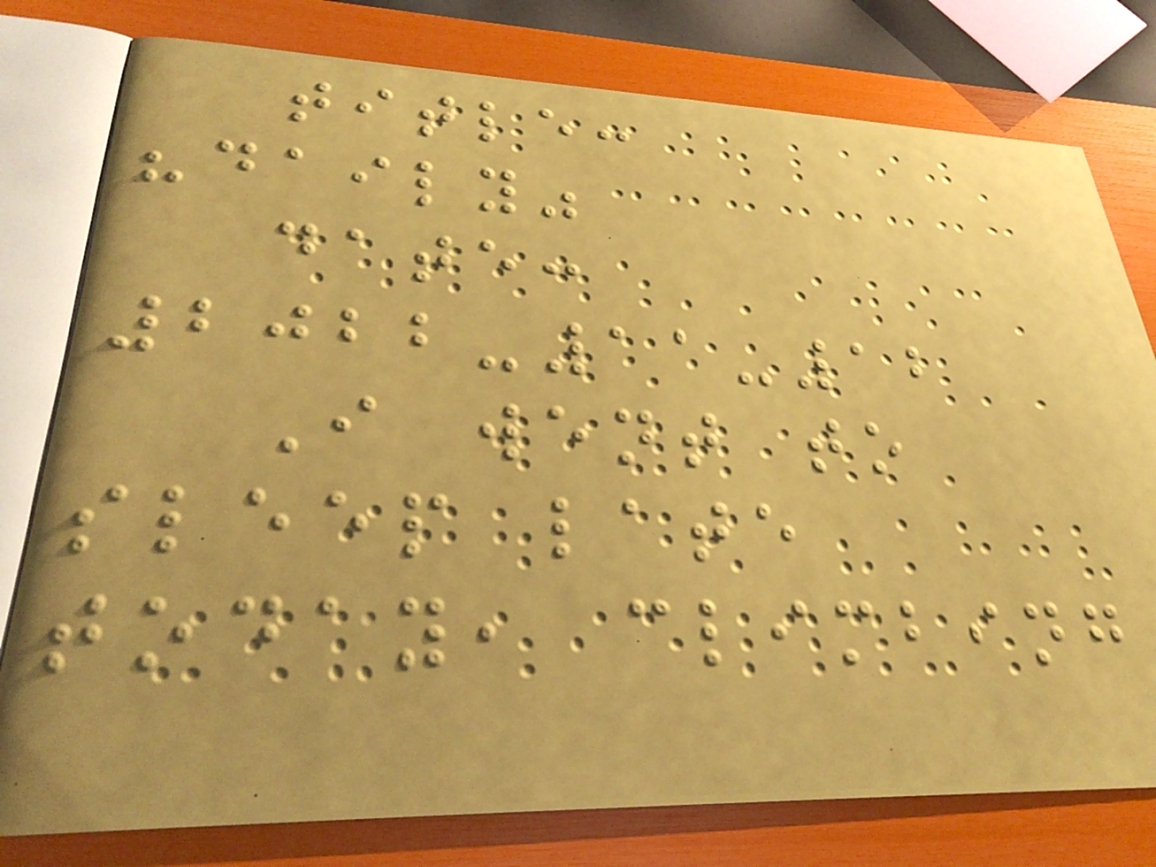title:
"daily"
date:
2022-11-12
I went to
sleep late
today, climbing
